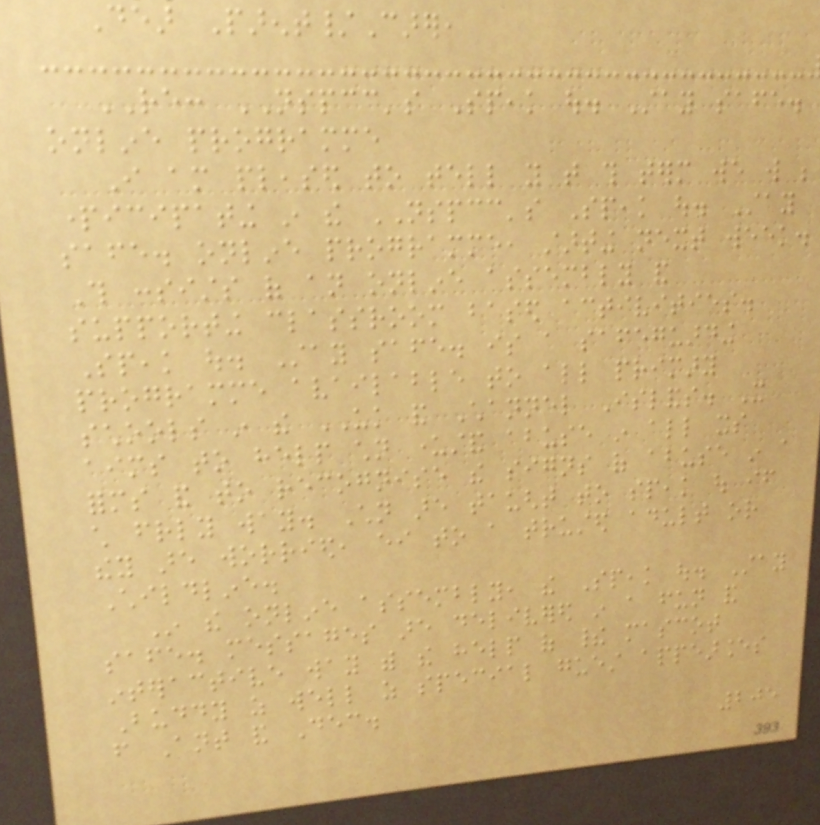Dear Parent/Carer,
RE: NSPCC's Speak out. Stay safe.
online programme
I am pleased to tell you that this term we will be
participating in the NSPCC's Speak out. Stay
safe. online programme, starting next week.
This consists of an online assembly and
supporting classroom based activities.
Speak out. Stay safe. is a safeguarding
programme available to all primary
schools in the UK and Channel Islands. It
aims to help children understand abuse in all its
forms and to recognise the signs of abuse in a
child friendly way. Children are taught to speak out if
they are worried, either to a trusted adult or
Childline.
In the online assembly, the Speak out. Stay
safe. messages are delivered in a fun and
interactive way with the help of their mascot
Buddy as well as special guest appearances
from Ant and Dec.
205
